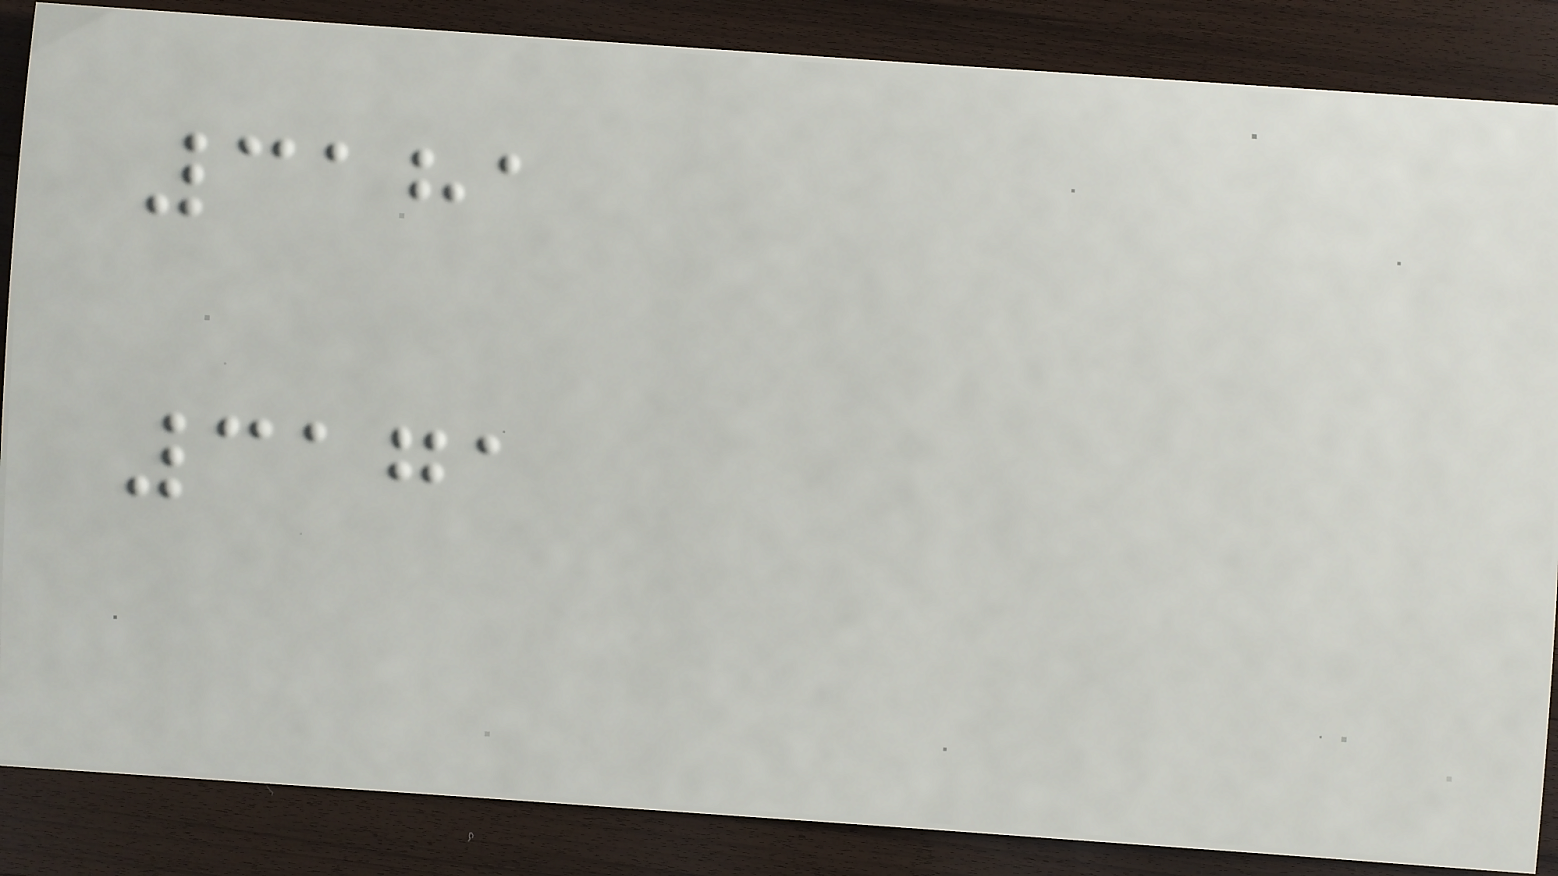3181
3171
